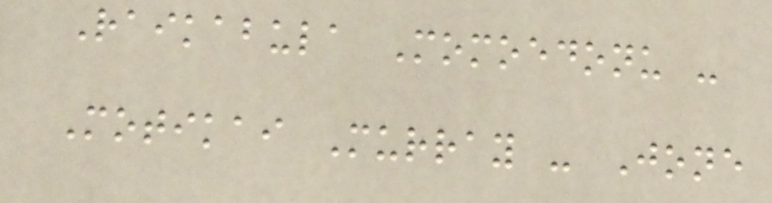Raikabula Momoedonu -
Motikai Murray - Jone
